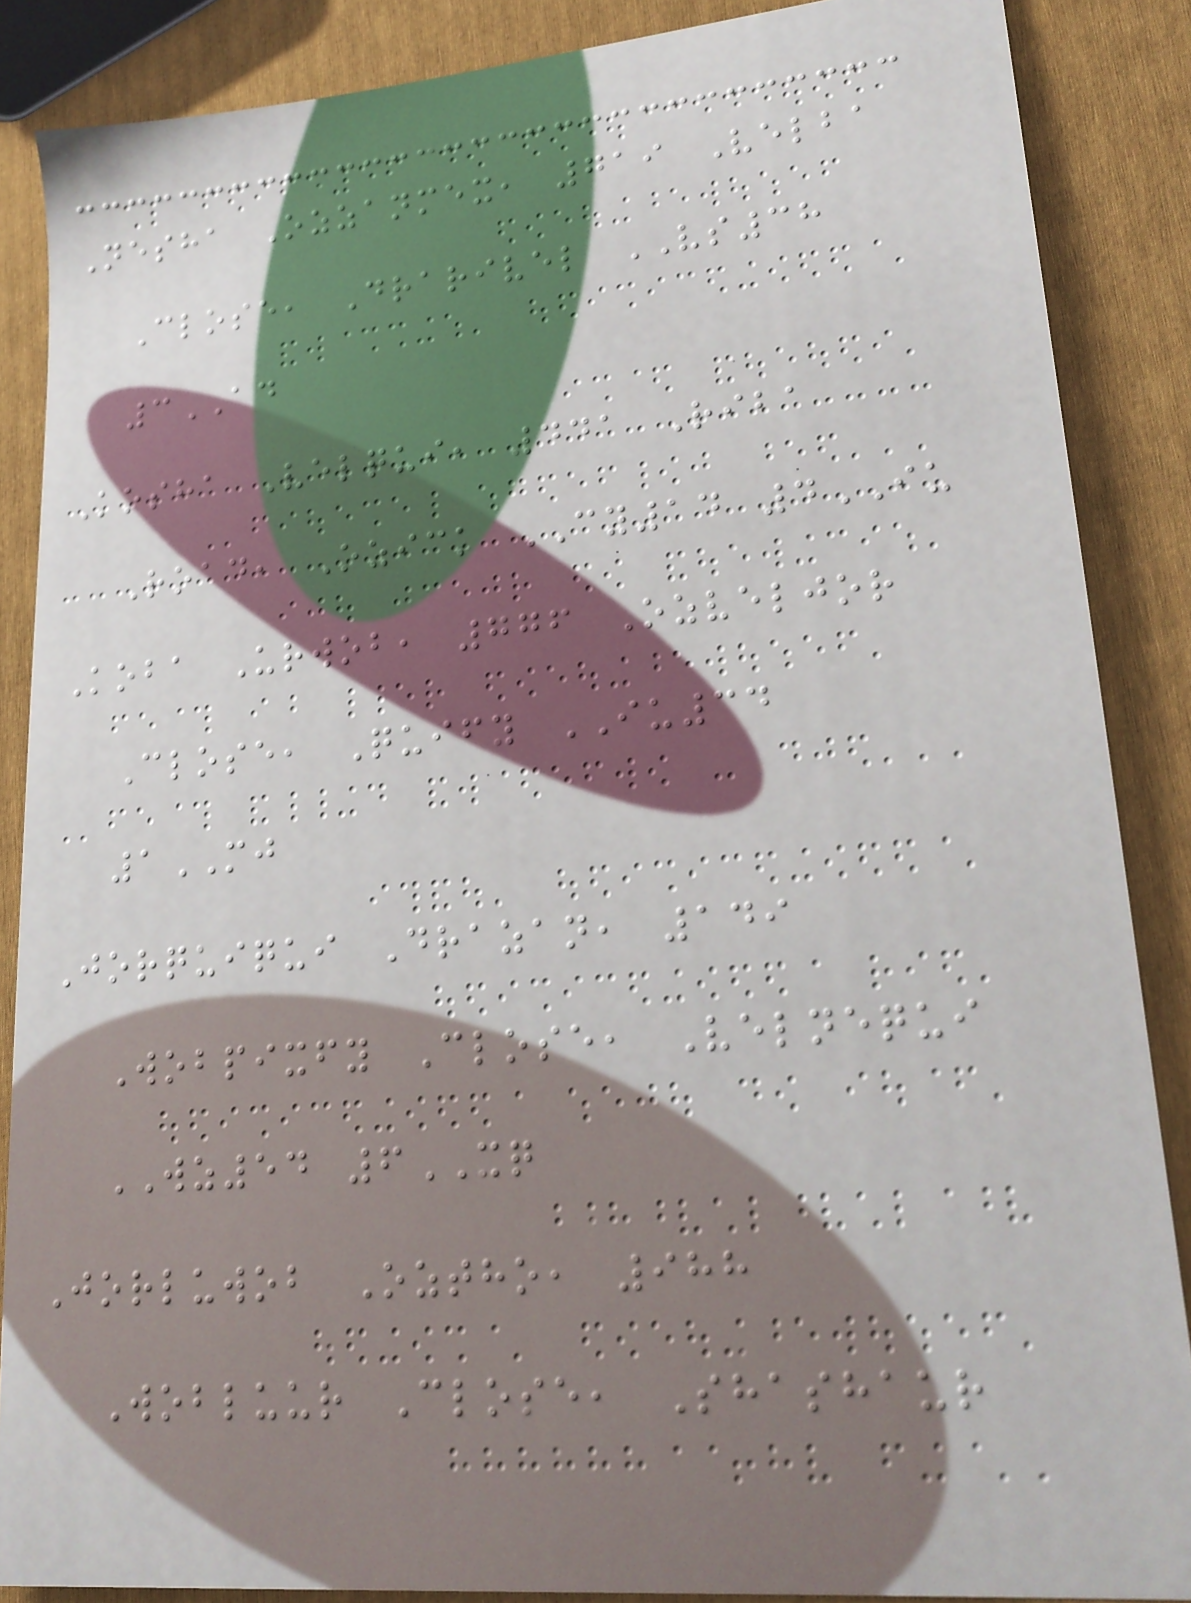Nesha Ozzanmex, 719 Velba
Close, Drarivel VS38
3AD
Kosha Velqui, 441 Riba
Road, Ozick CY14 4IU
Koba Urwob, 776 Ozveljor
Close, Quify IU34
1MJ
Jorquiqui Drazan, 149
Wobpixfy Close, Velnequi
WZ54 6XQ
Jorluwob Oztho, 988
Wobluur Close, Shashaur
